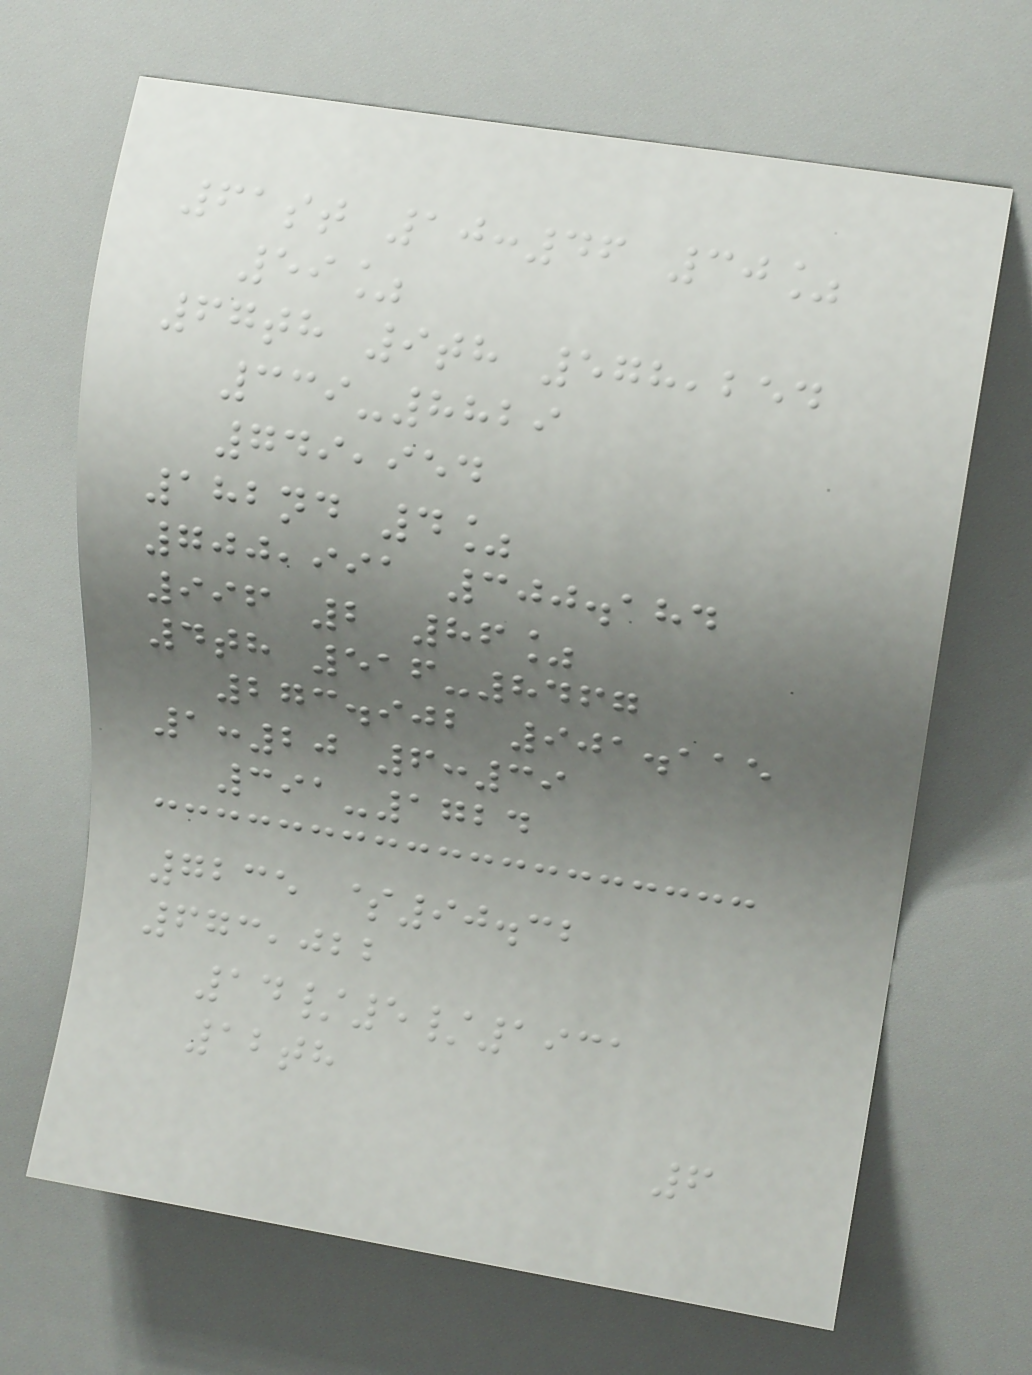61st 10:46 30%
59%
67th 9th 578,254
339-8829
749,954
182nd 4%
700,991 300.184
996 2 86%
4th 516-8467
273.902 901.115
1:20 6:39
391-1724
7235 $90.32
673,022
14/5/1931
12th
6
